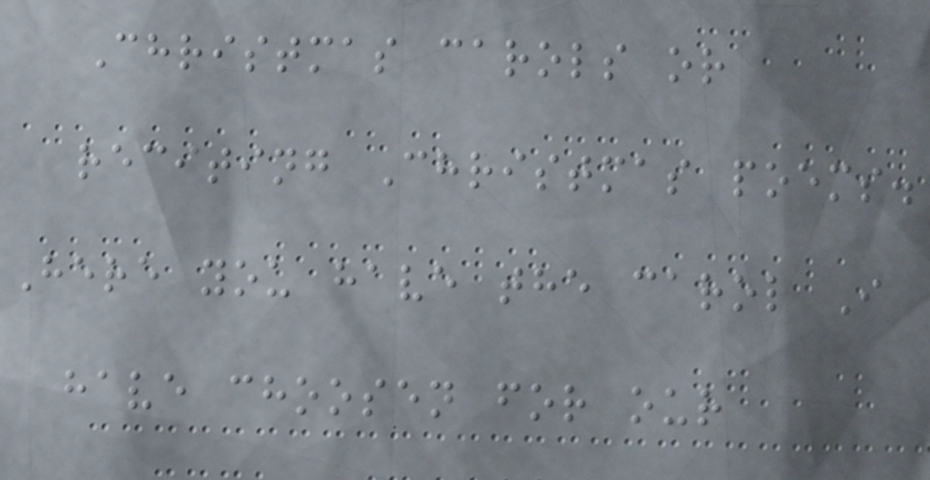Christmas carols or
reciting Christmas poems.
Here you have the carol I
have choosen for our
